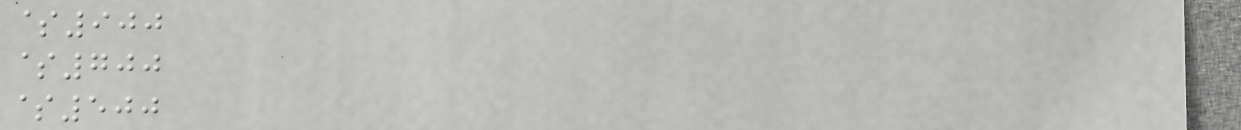$900
$700
$500
